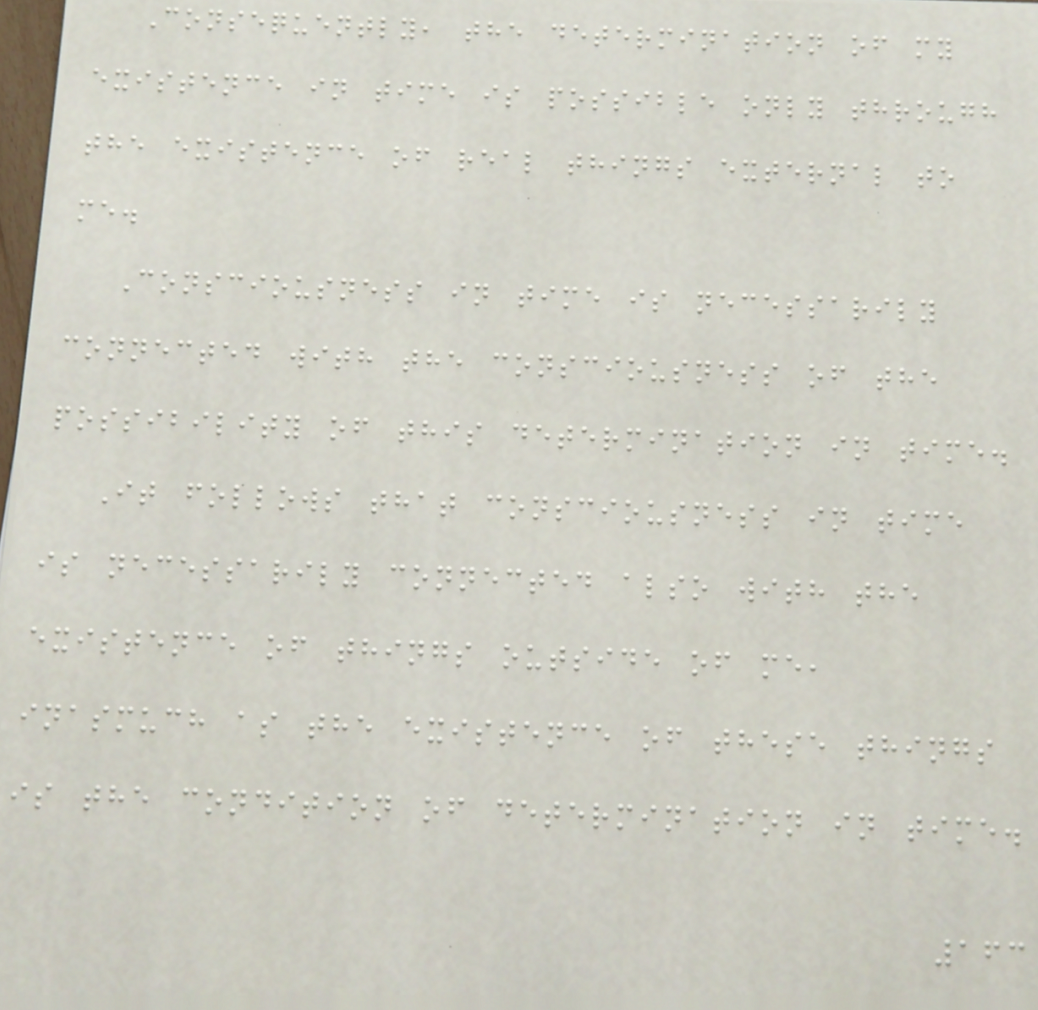Consequently, the determination of my
existence in time is possible only through
the existence of real things external to
me.
Consciousness in time is necessarily
connected with the consciousness of the
possibility of this determination in time.
It follows that consciousness in time
is necessarily connected also with the
existence of things outside of me,
inasmuch as the existence of these things
is the condition of determination in time.
163
